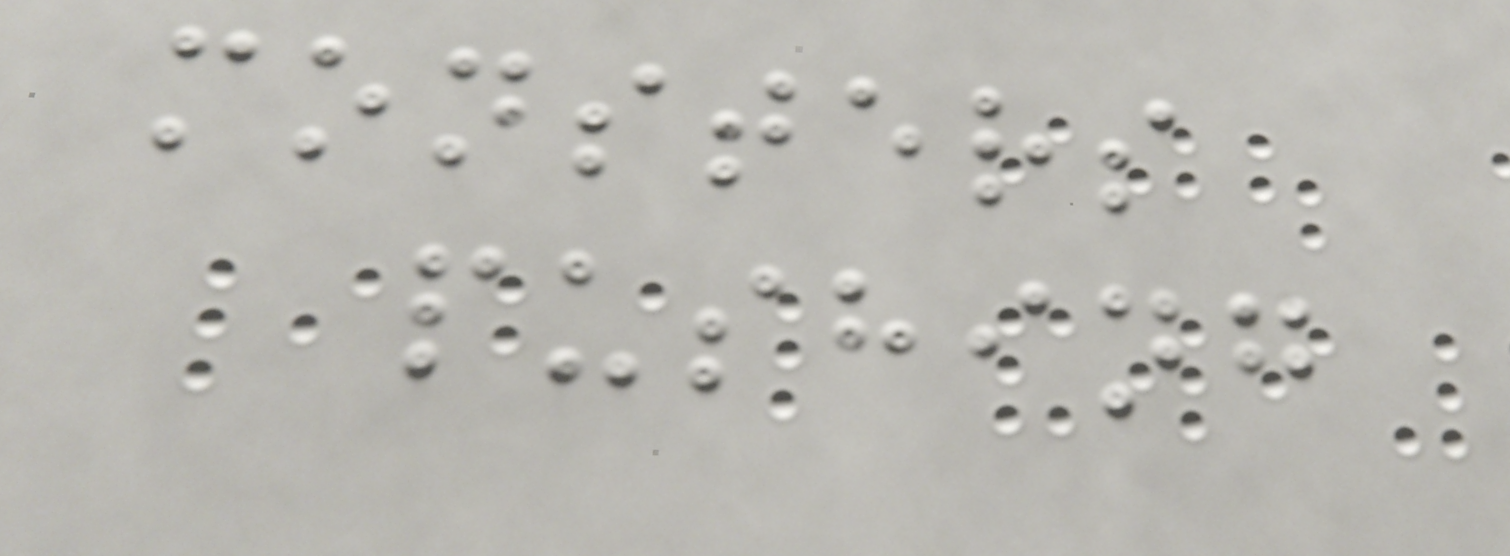monsters
pushing
